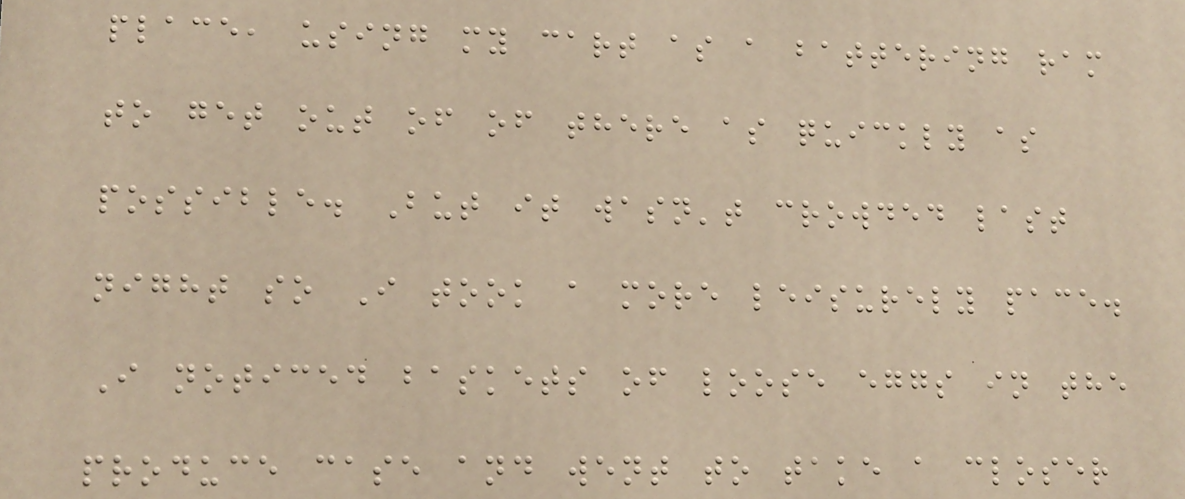place, using my cart as a battering ram
to get out of of there as quickly as
possible. But it wasn't crowded last
night so I took a more leisurely pace.
I noticed baskets of loose eggs in the
produce case and went to take a closer
